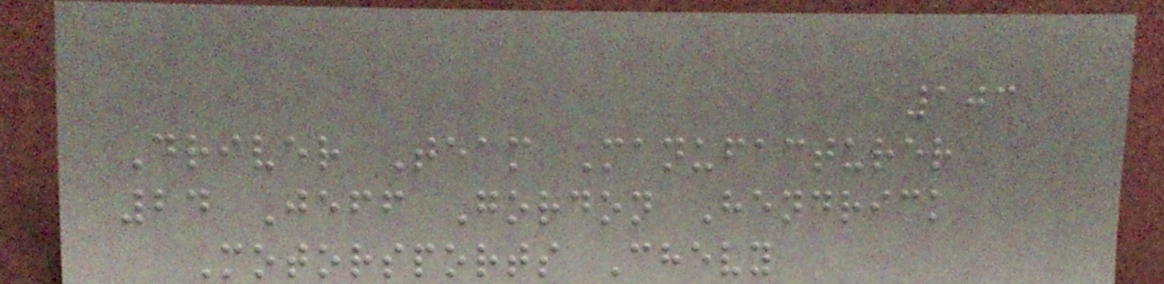103
Driver Team Manufacturer
24 Jeff Gordon Hendrick
Motorsports Chevy
